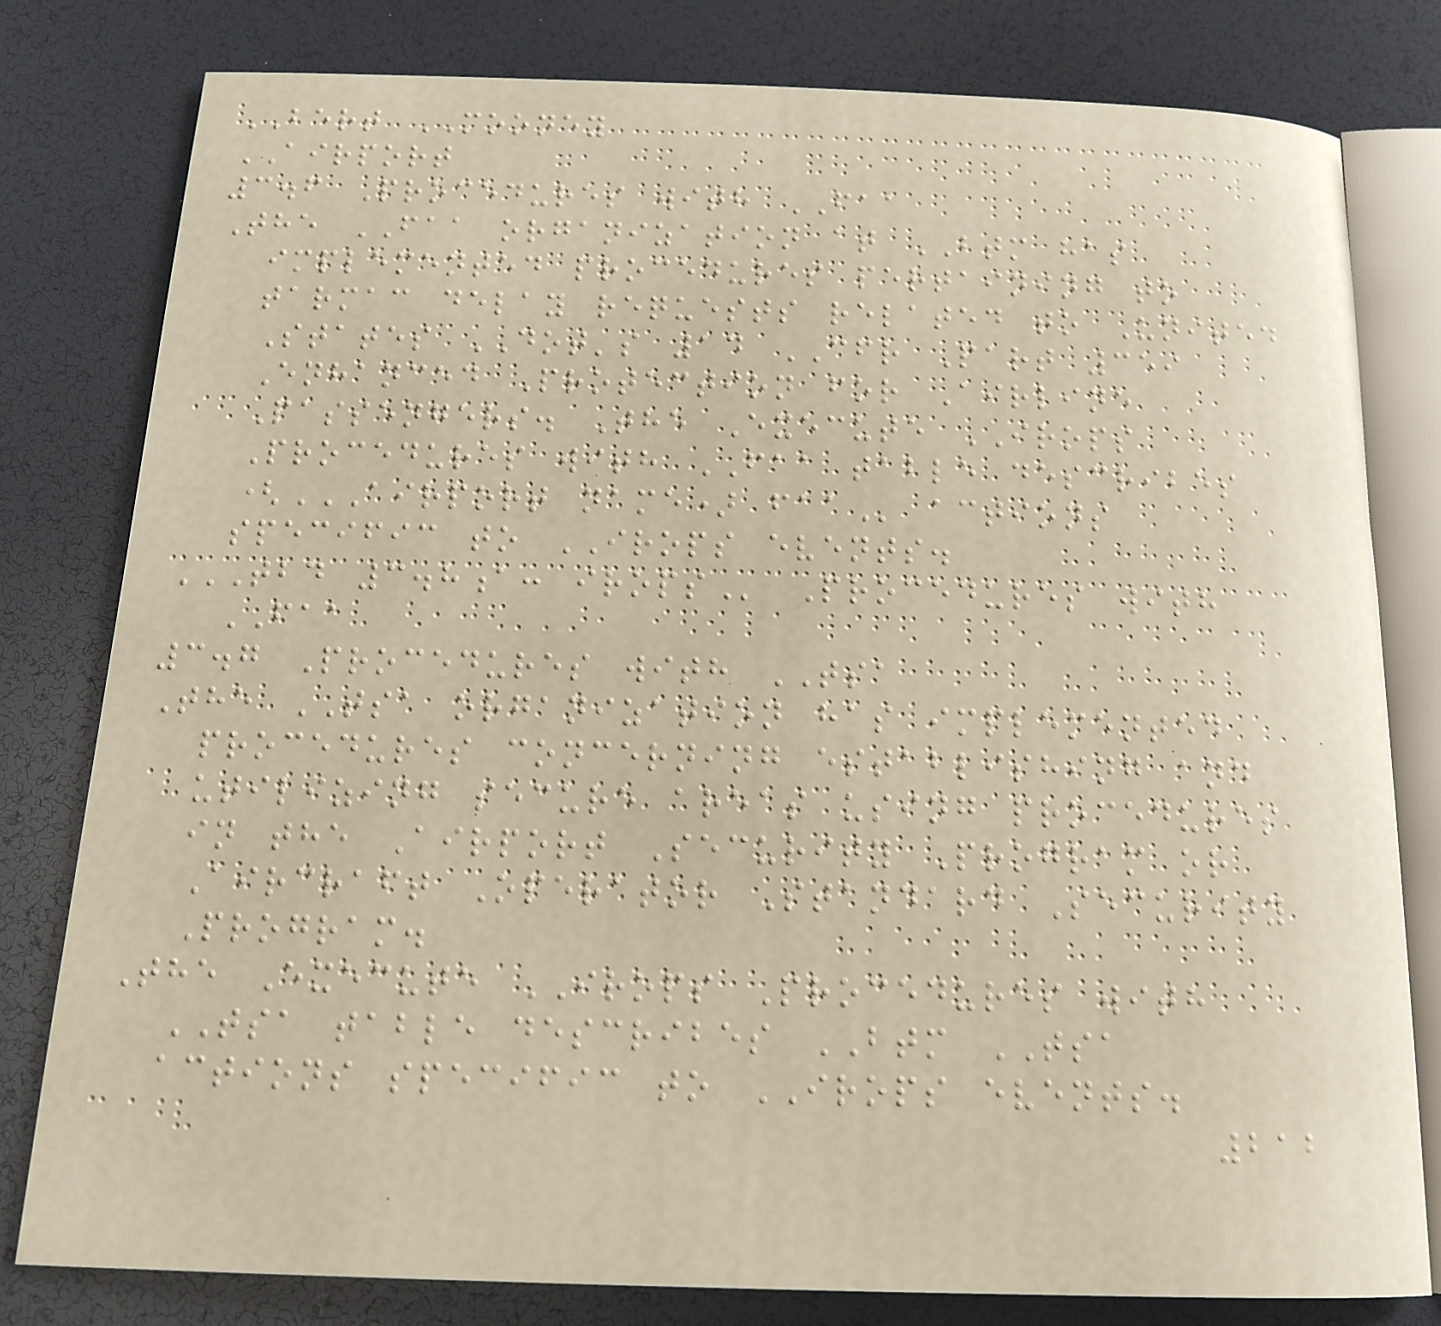BERT MOONEY
AIRPORT
3.6 Procedures with FAA
The FAA organization at BTM has
implemented procedures pertaining to
tarmac delay requests related to United
States DOT's 14 CFR Part 359
Enhanced Protection for Airline
Passengers. The Execute IROPS
Procedures with FAA table describes
(AIRPORT NAME) FAA actions
specific to IROPS events.
TBD 3.8A: IROPS Procedures with
FAA
3.7 Procedures with TSA
The TSA organization has implemented
procedures concerning establishing and
utilizing secure areas using procedures
in the Airport Security Program or
Aircraft Operator Standard Security
Program.
The Execute IROPS Procedures with
TSA table describes BTM TSA
actions specific to IROPS events.
212
